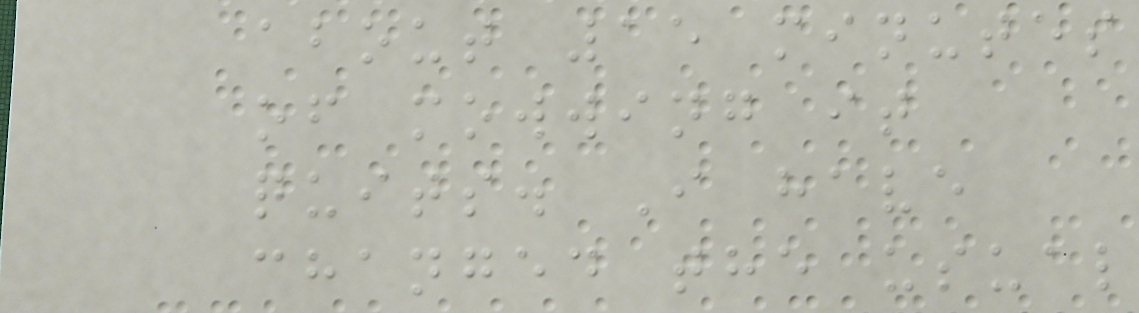about 15 minutes
of mowwing it
quits. I have
changed the usual
